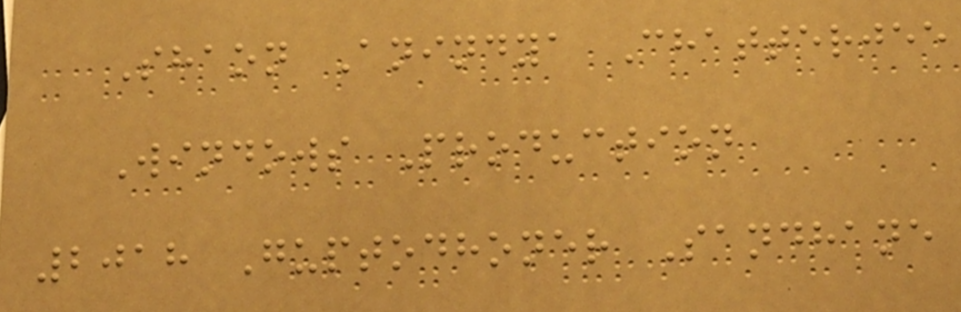Shaon Anindya Chatterjee
Windows Production
2018 Guptodhoner Sandhane
